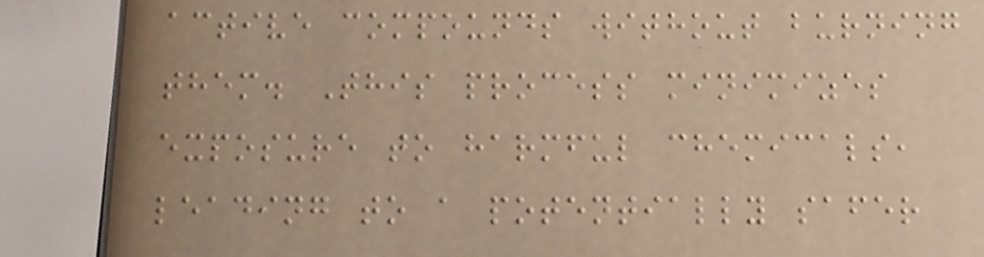active compounds without burning
them. This process minimizes
exposure to harmful chemicals,
leading to a potentially safer
